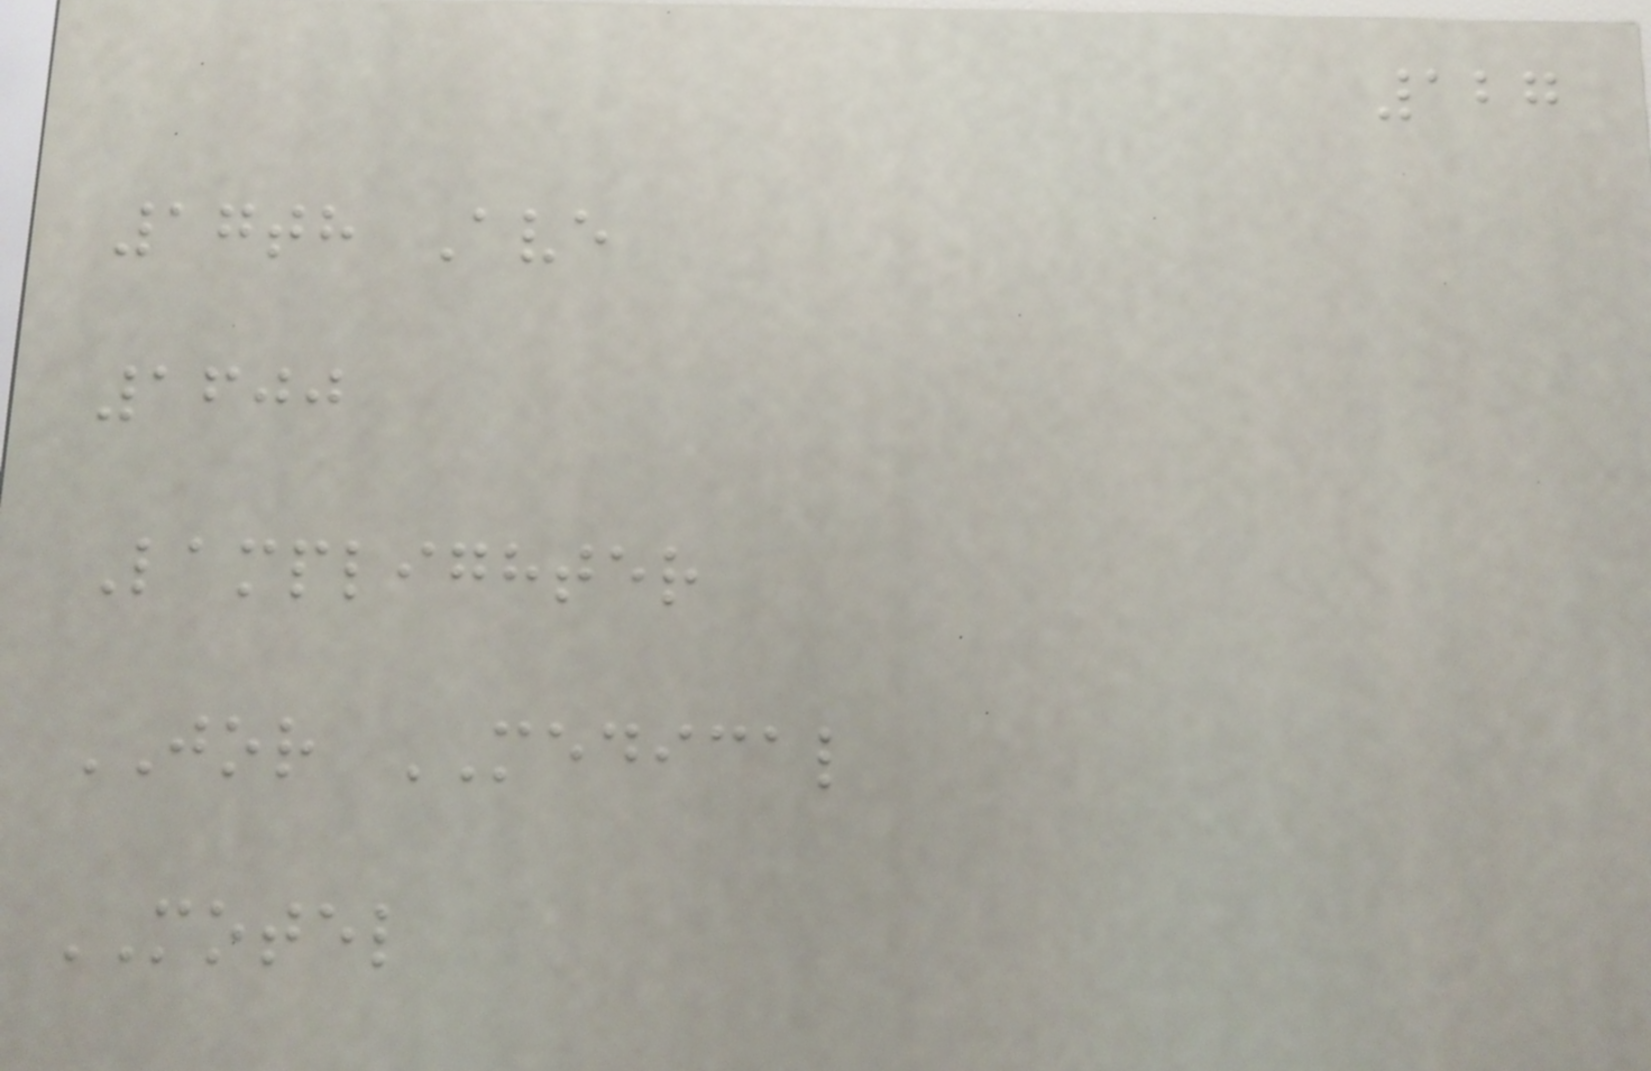127
17th Ave
1600
Lamplighter
JOR MEDICAL
MOTEL
